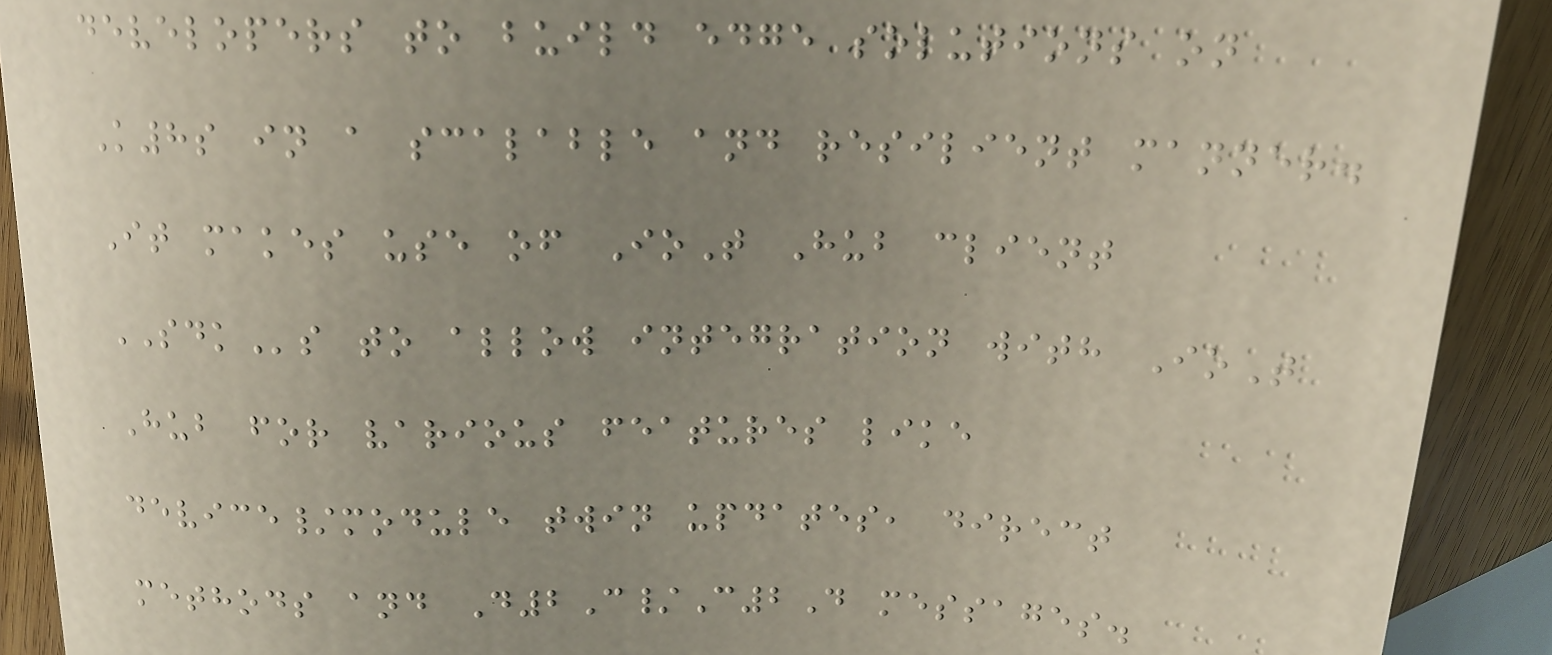developers to build edge solutions on
K8s in a scalable and resilient manner.
It makes use of IoT Hub client
SDKs to allow integration with IoT
Hub for various features like
device/module twin updates, direct
methods and D2C/C2D messages.
